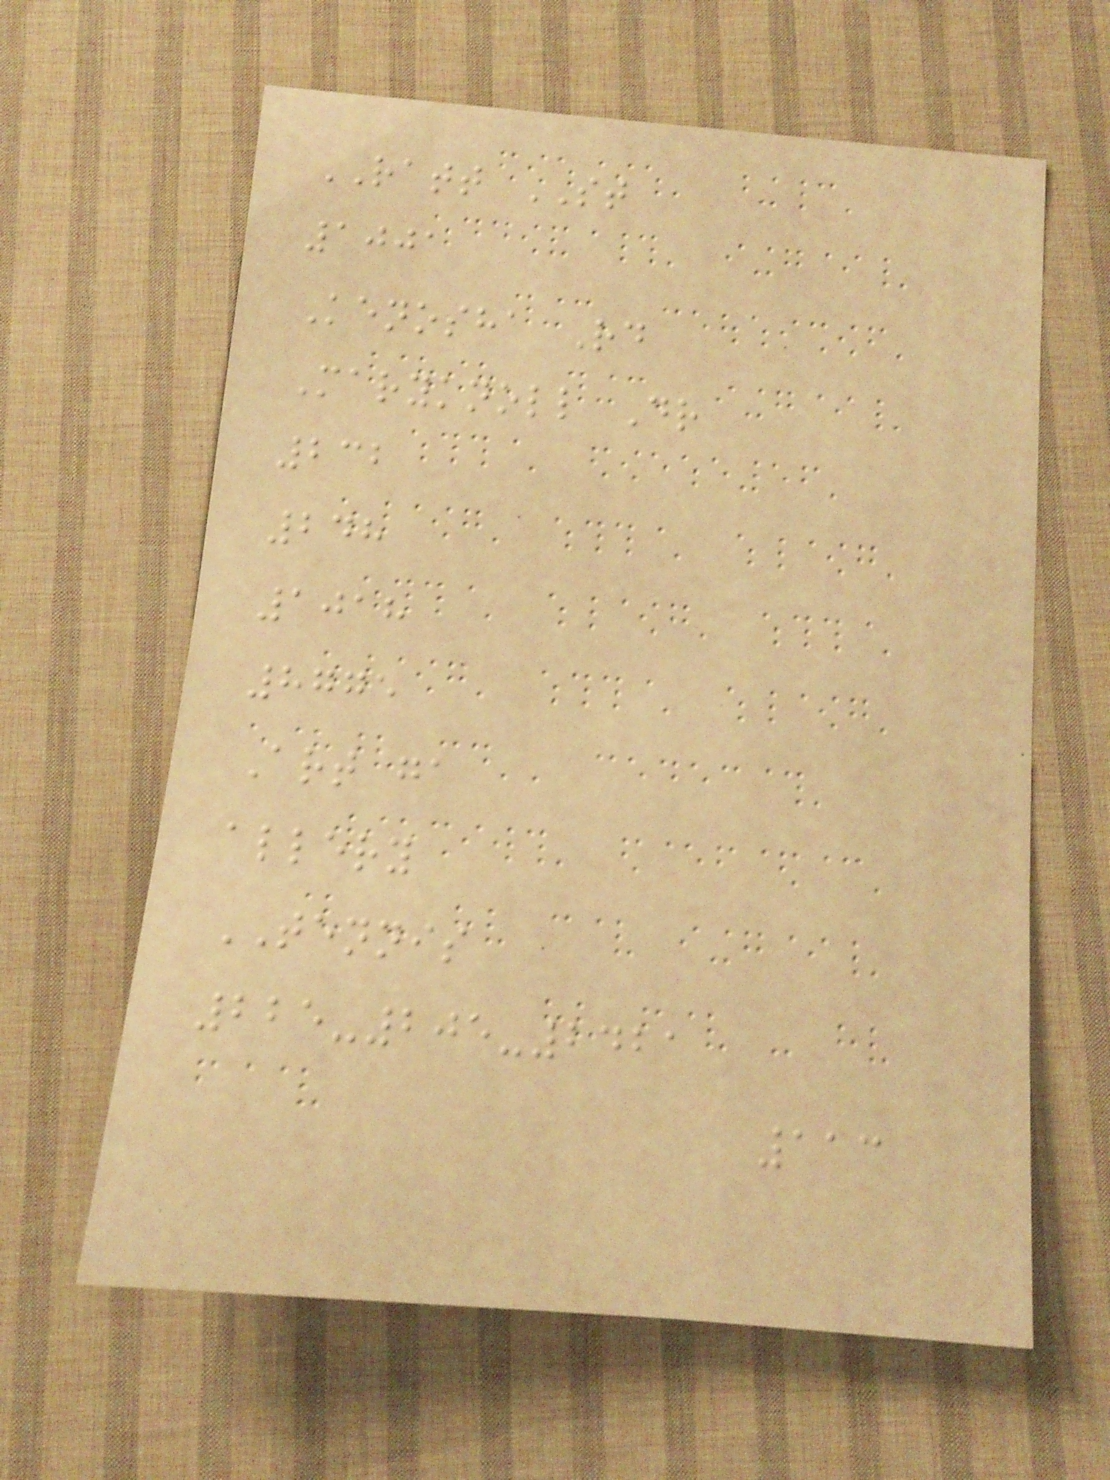RATT ST
1001
Kenosha Rd
Maryknoll Dr
232
248
1018
8775
Art ga
allery
TENNIS
225-205-2421
113
